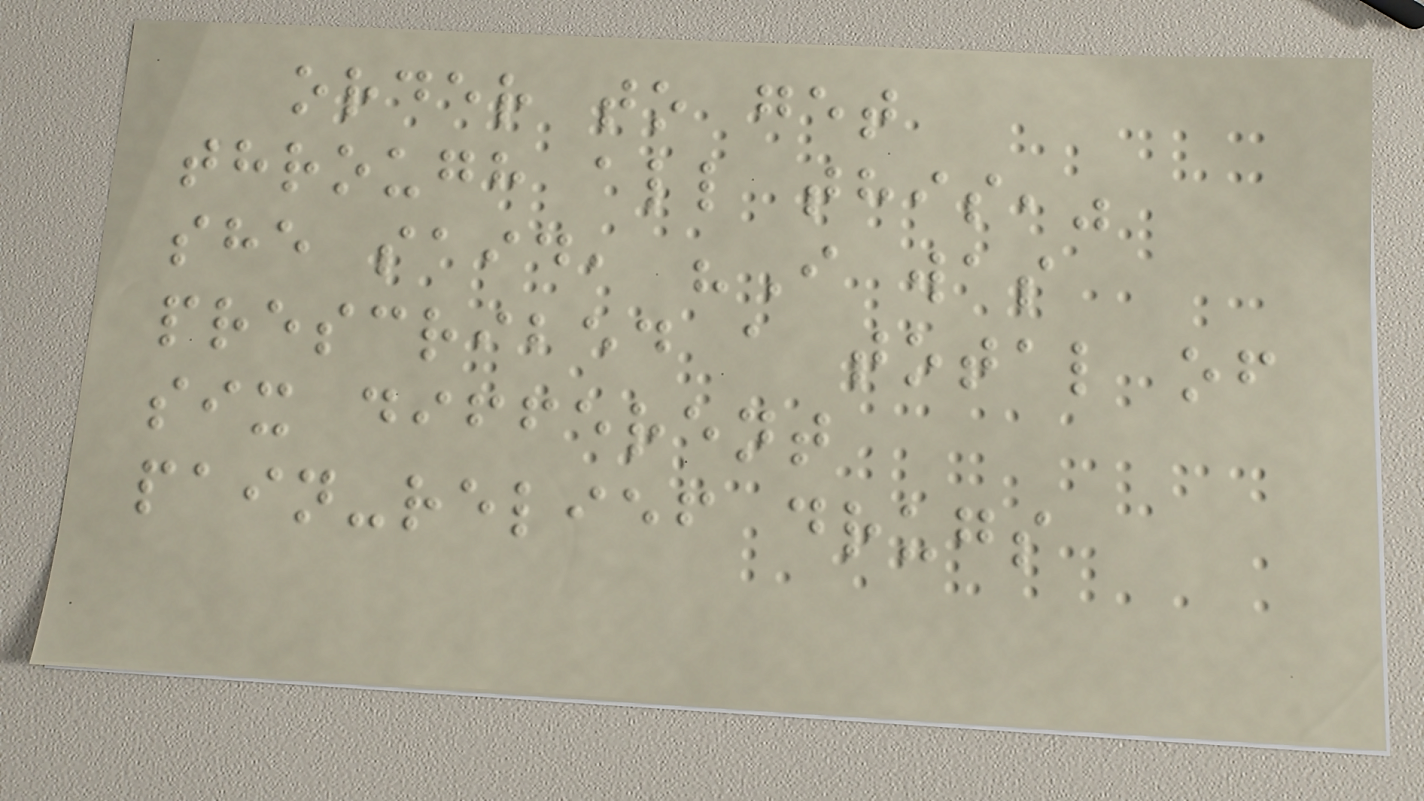order to get
through all this,"
she said, "I was
prescribed a total of
six different
pain-relief drugs
